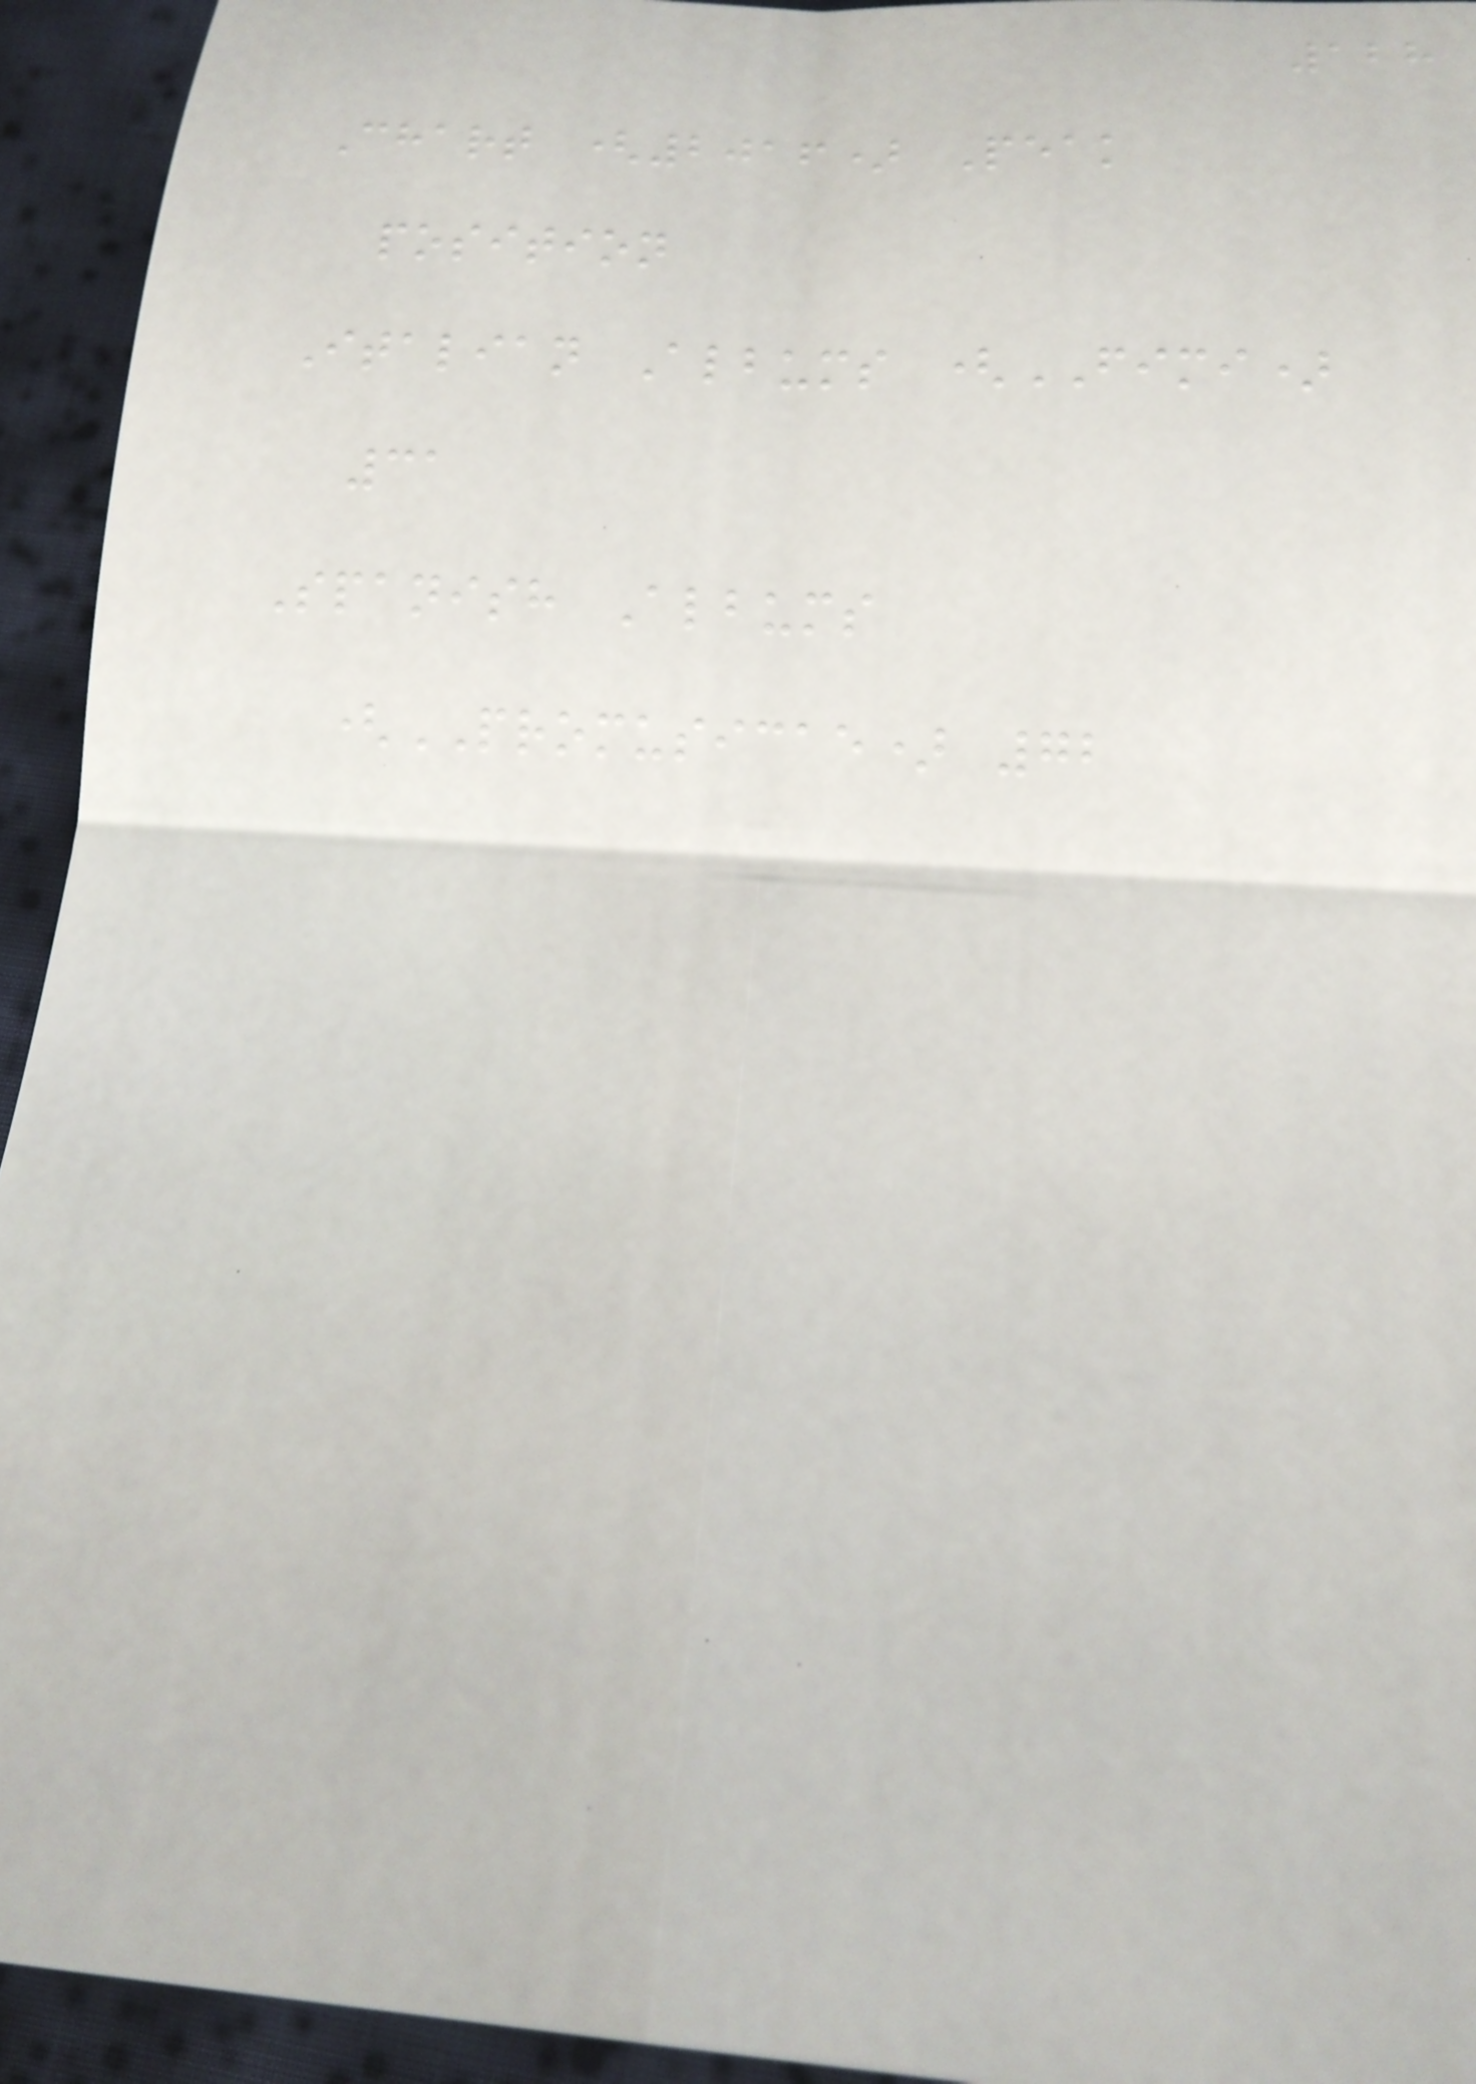128
Chart (2016) Peak
position
Italian Albums (FIMI)
31
Spanish Albums
(PROMUSICAE) 72
